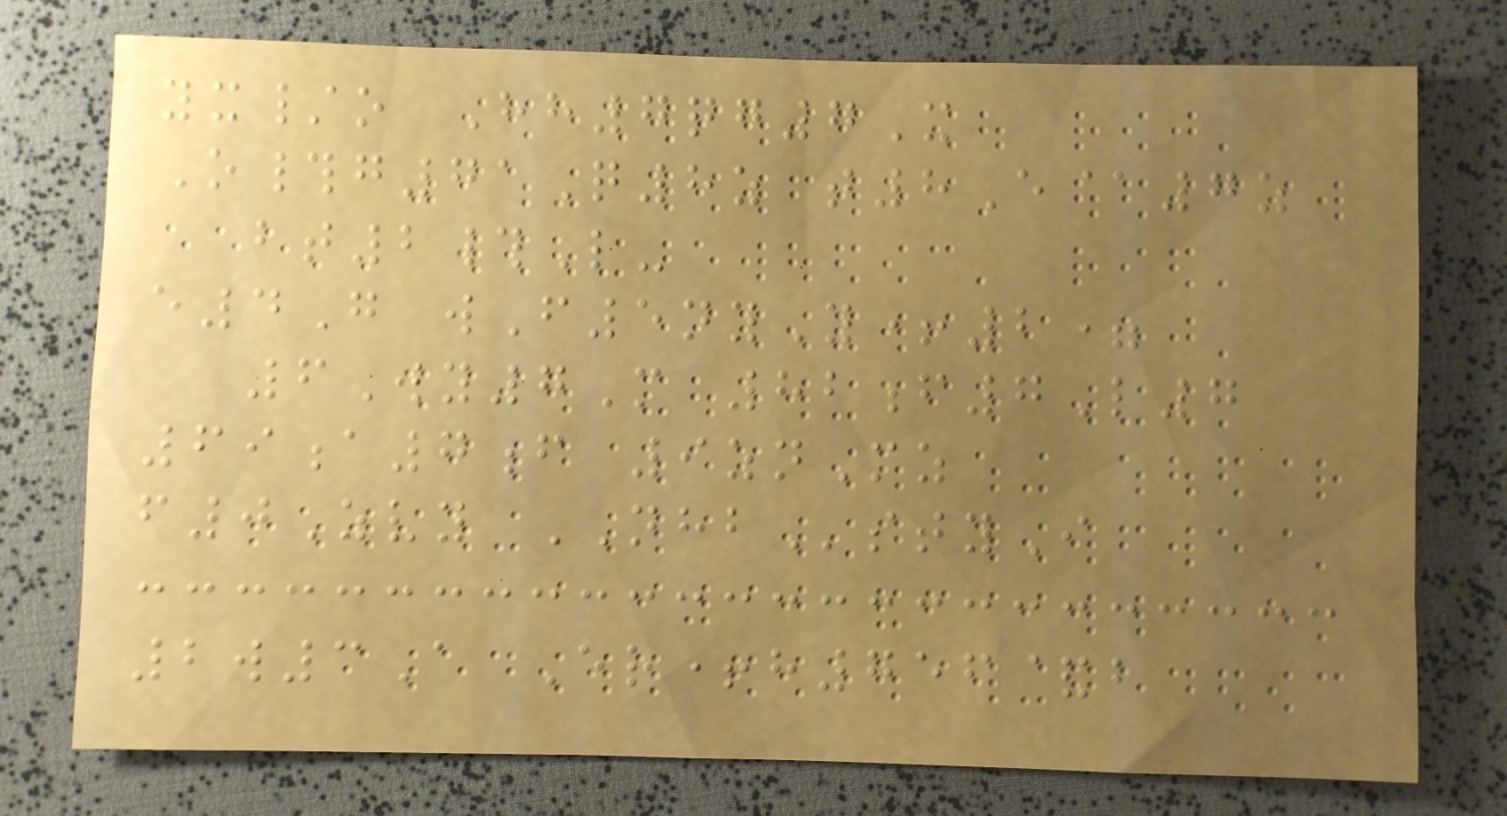yx/o Hh7qg7X
O#g71Q8z t8E@7z
bt2#L-
e4G wF5nyY+2=
6Wy7M 82f7L7
69a7f 9znMz
f0Zvy NHBstyI
2w3A Er+h756&b
